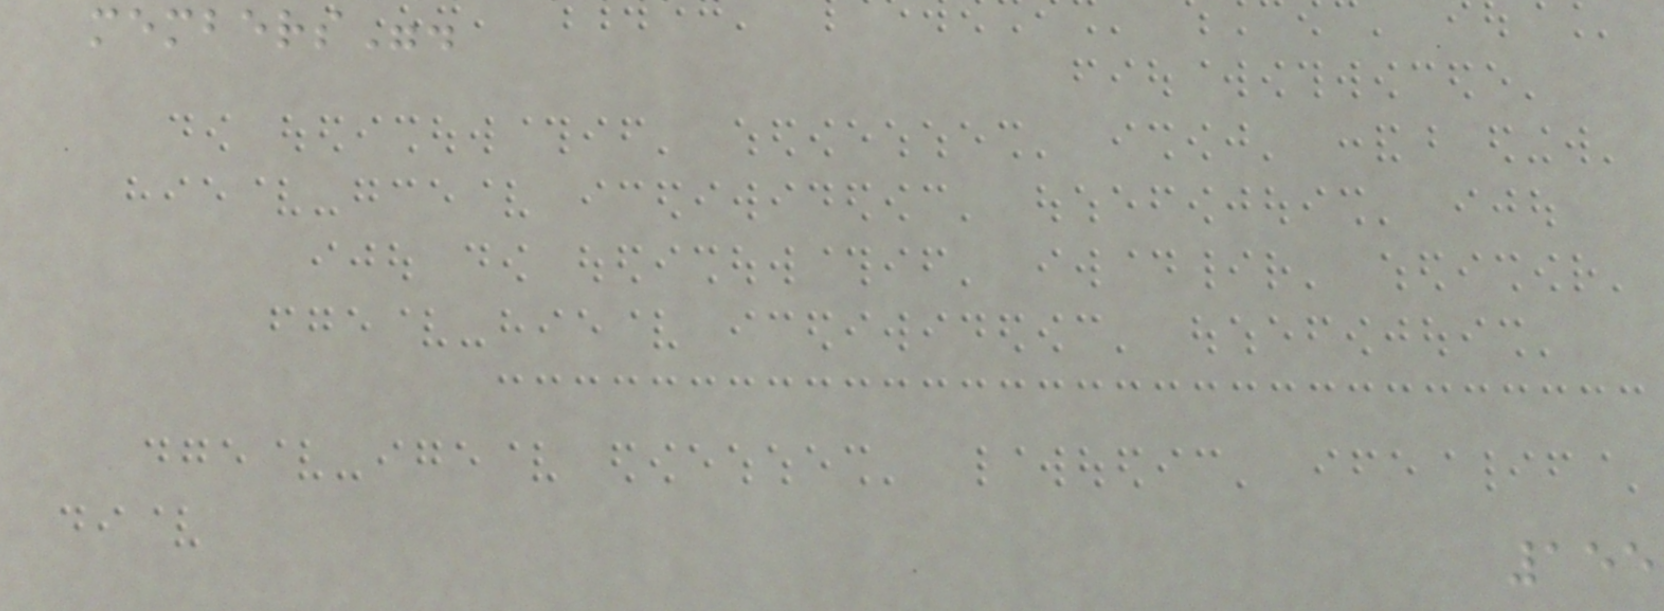members".
155
